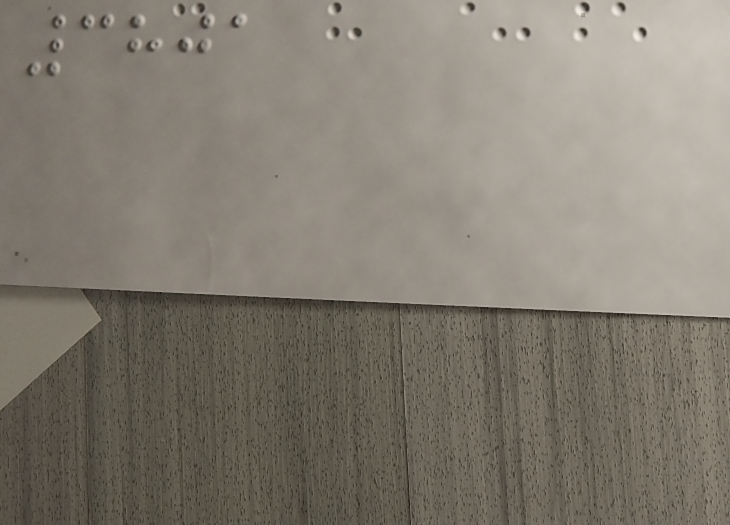3801
